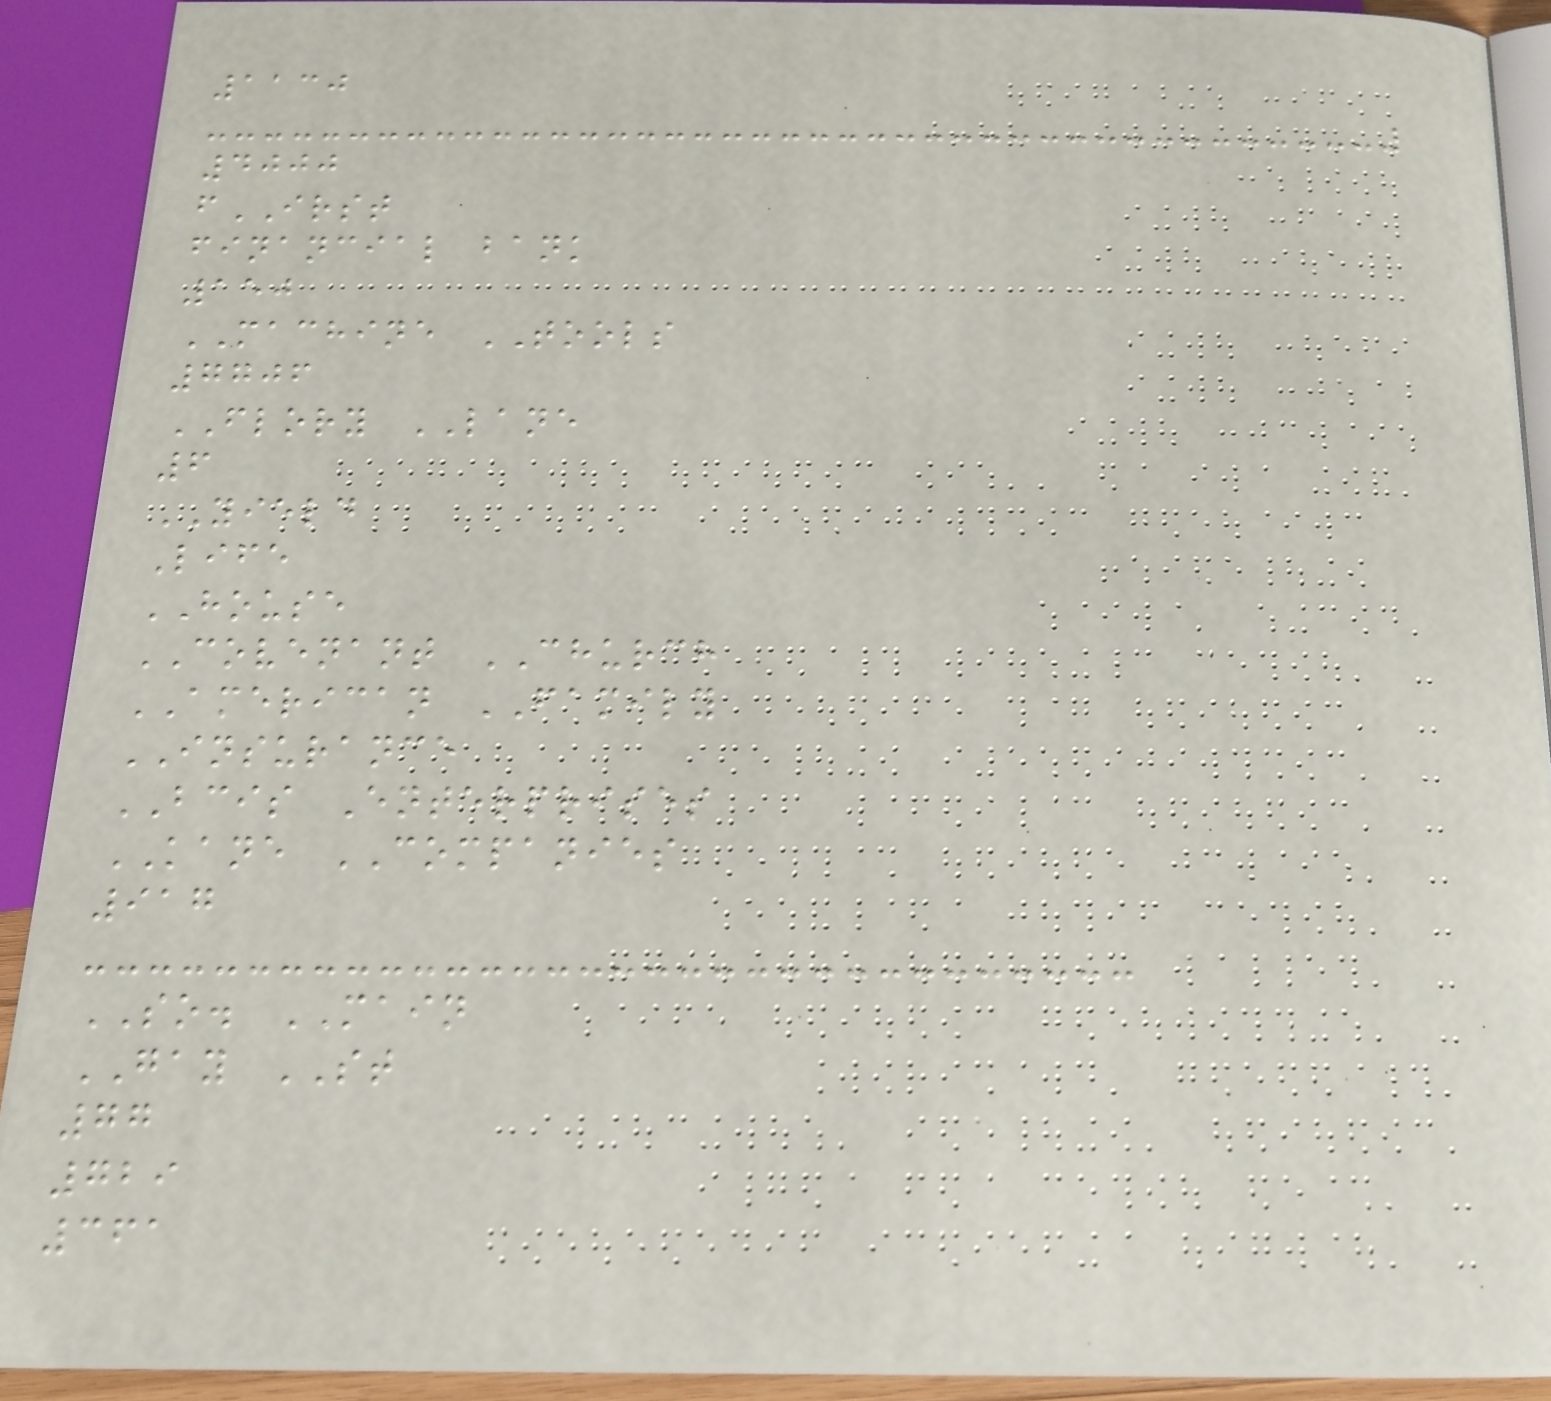1130
4000
fIRST
financial bank
150
MACHINE TOOLS
7706
FLORY LANE
6
YIELD
Life
HOUSE
COVENANT CHURCH
AMERICAN FAMILY
INSURANCE
BCIS Enterprises
KANE COMPANIES
917
SO. MAIN
GAY ST
77
729
361
